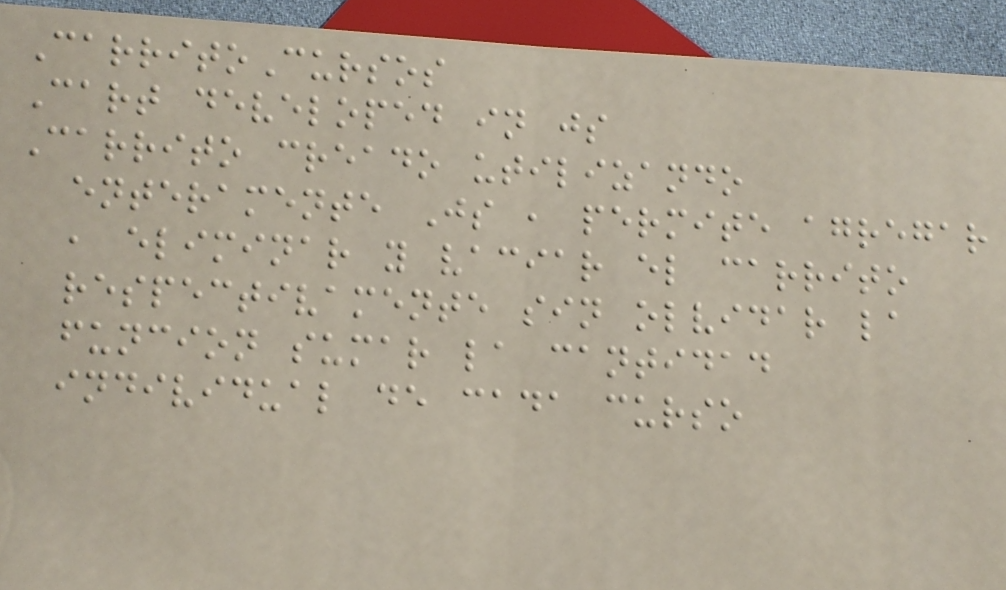CarritoCursos
Cart developed in js
Carrito creado utilizando
enteramente Js , permite agregar
, eliminar y vaciar el carrito
respectivamente sin olvidar la
funcion sumar la cantidad
individual de cada curso
